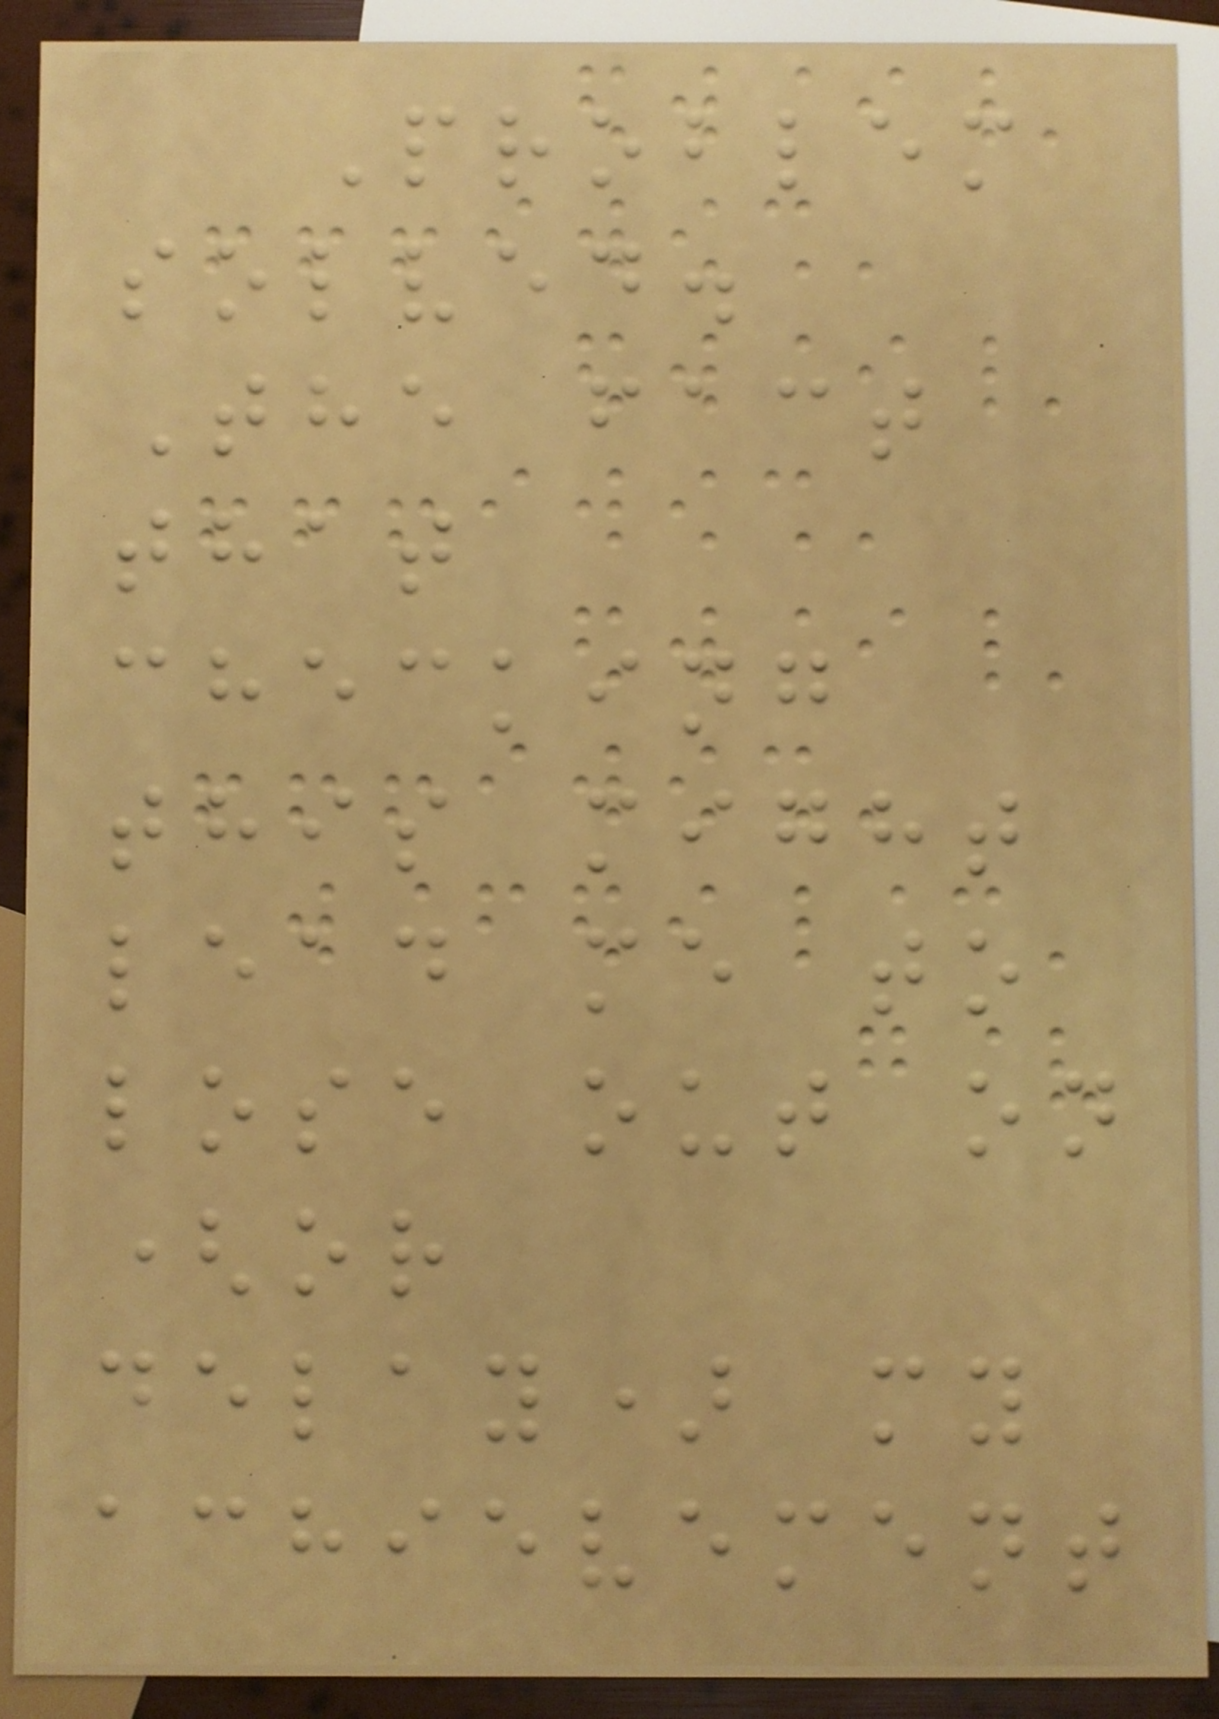Problem
solved.
The fact
that
checking
this might
lead me to
lose out on
(or
delay) my
achievement
